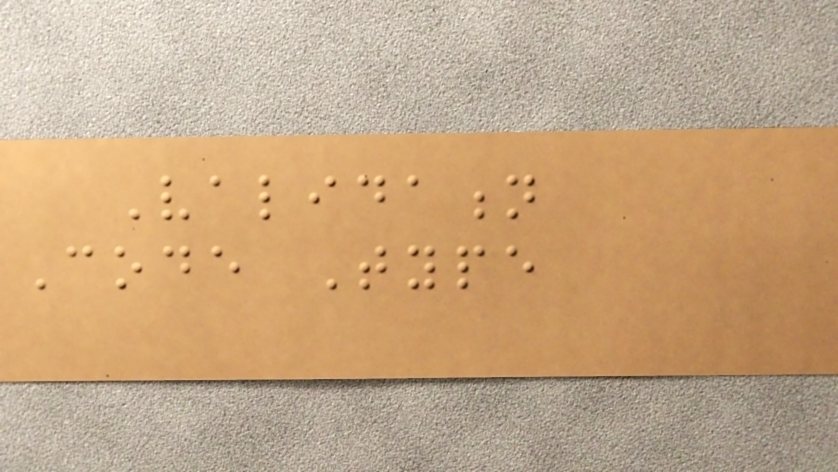Validation
Code Type
